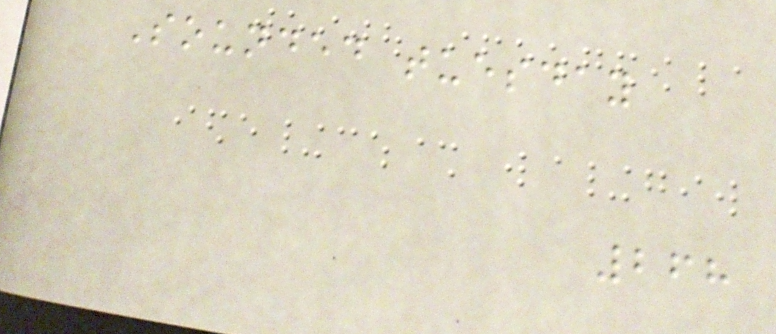Sounded tuesday
268
